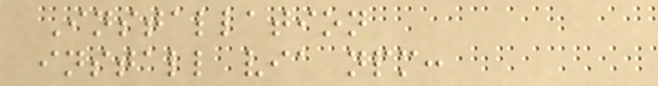Installation
install via npm:
